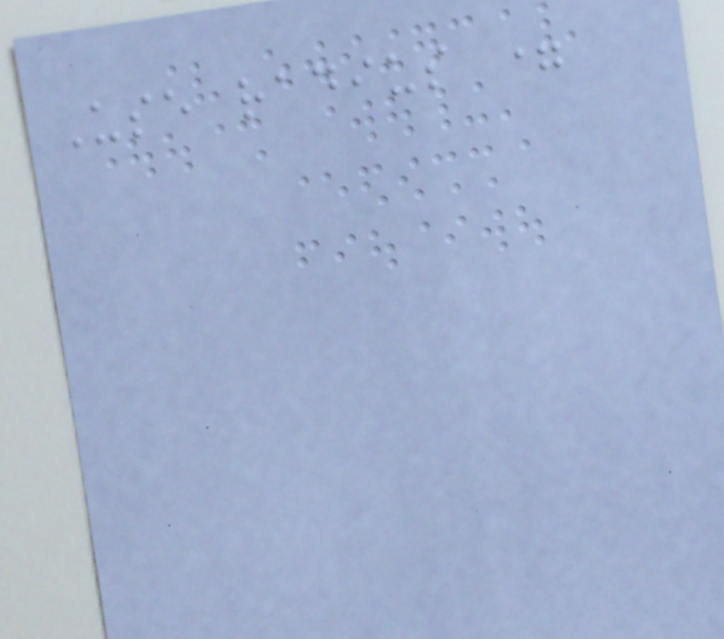Use radius =
